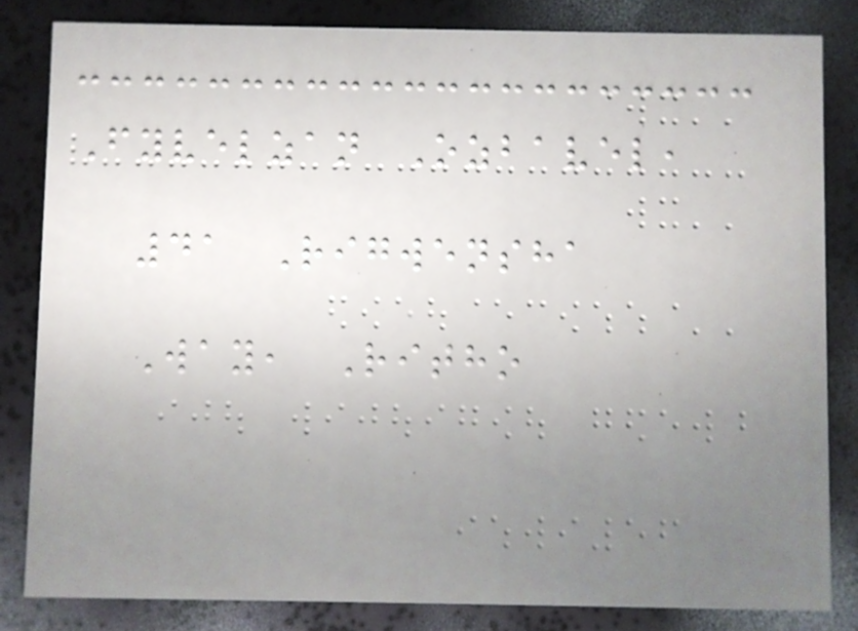Fyvelzan Ozbavel,
41 Rigwensha
Way, Ritho
